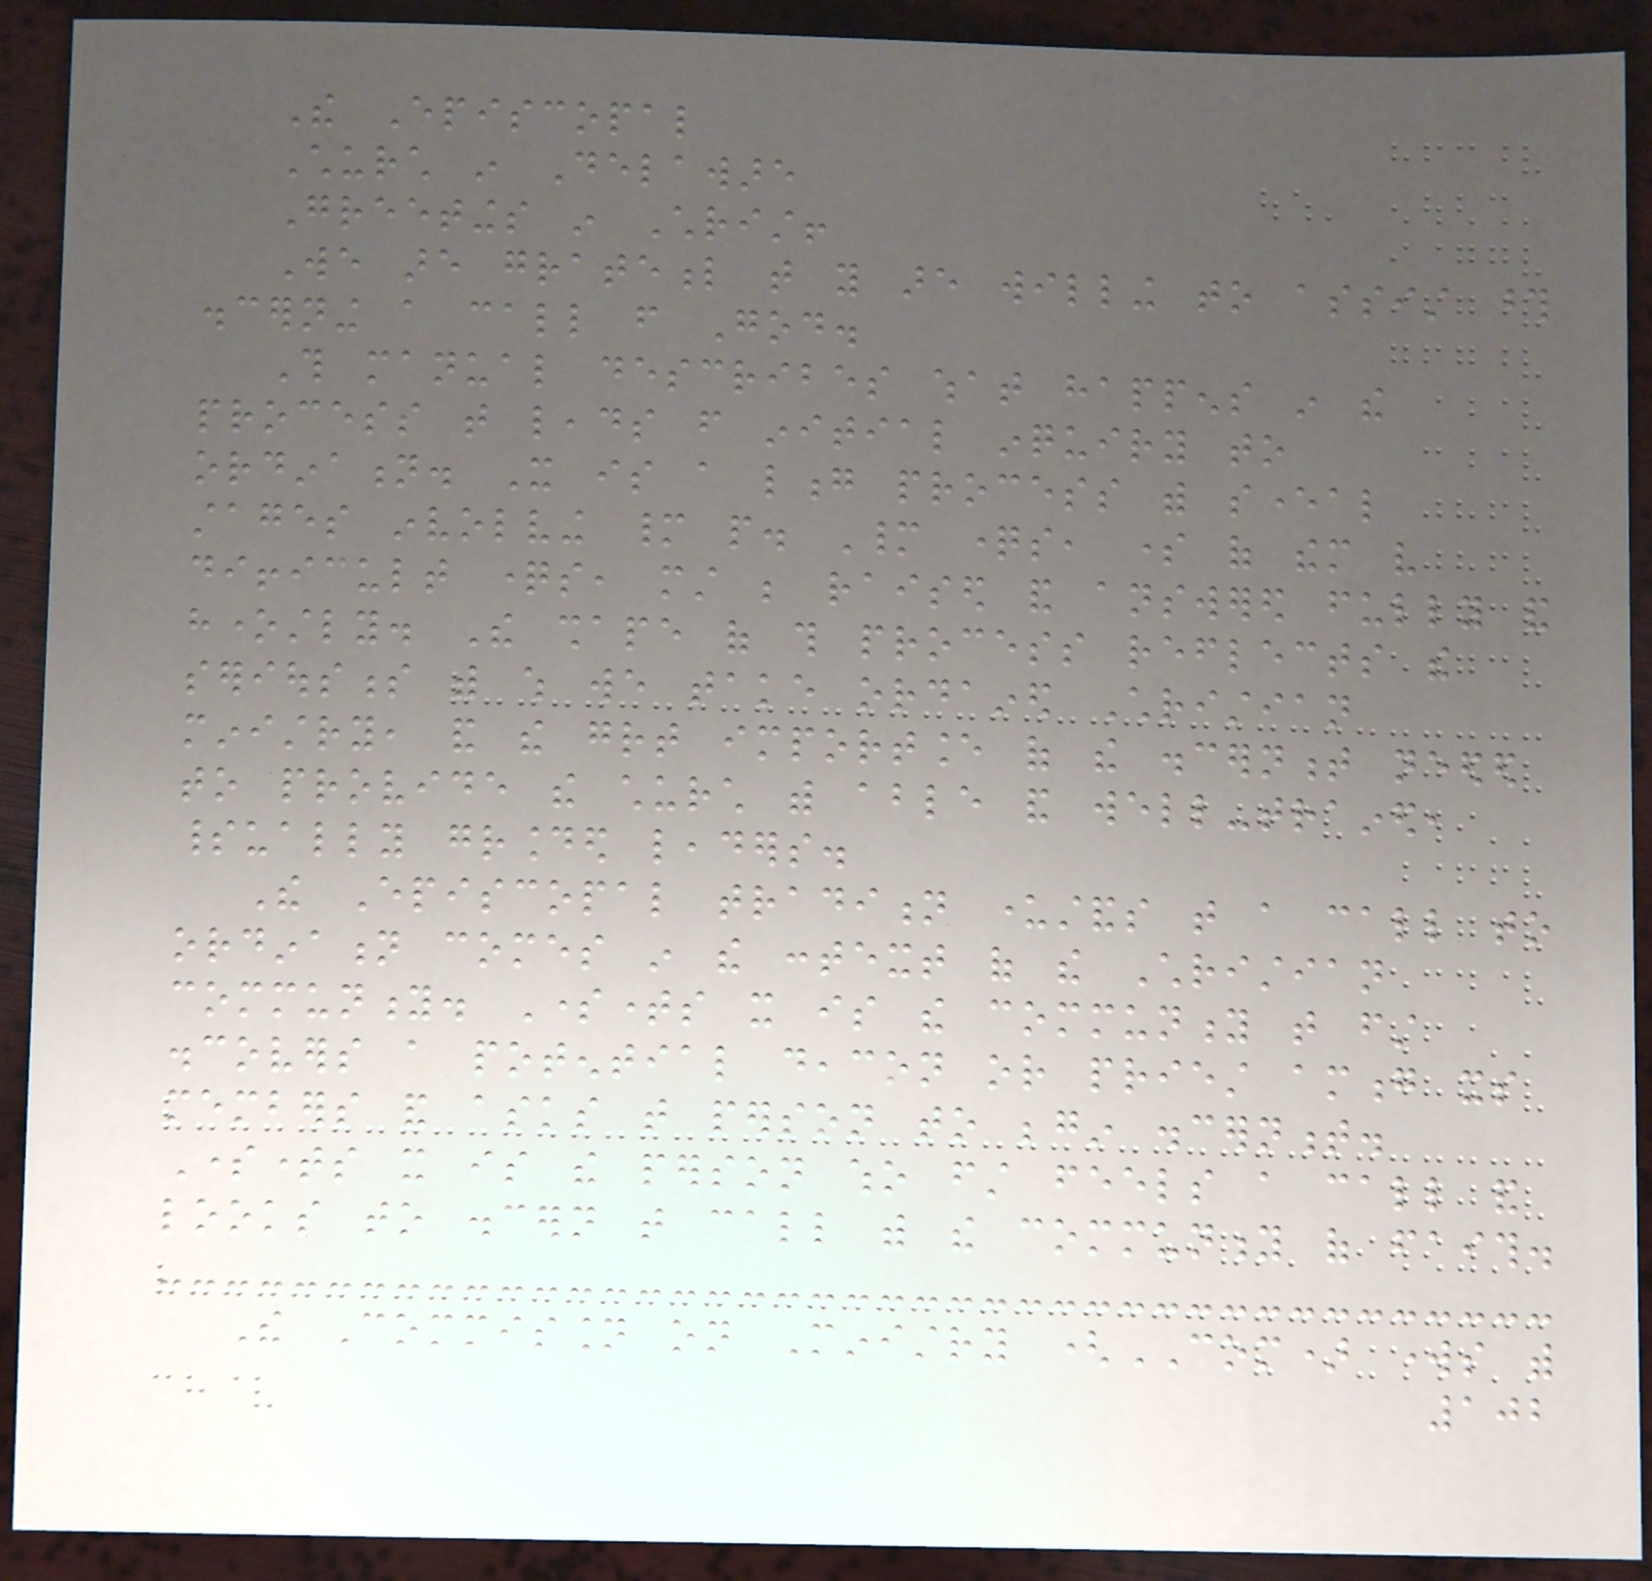The Episcopal
Church in Delaware
Greetings in Christ!
We are grateful that you are willing to assist those
discerning a call from God.
This manual describes what happens in the
process that leads from initial inquiry to
ordination. It is a long process with several
stages involving many people. Many questions, some of them very
difficult questions, must be raised and answered fully and
honestly. The shape of this process reflects the
seriousness with which we take ordained Christian
ministry, and the great importance of the discernment needed
to provide the church with able and well-trained,
spiritually grounded leaders.
The Episcopal tradition understands that a call to
ordination comes in the context of the Christian
community. Sometimes it is the community that first
discovers a potential deacon or priest among its
members and asks that person to begin discernment.
Sometimes it is the person who first feels a call and
looks to discern that call with the community of faith.
The Commission on Ministry (COM) works with
102
